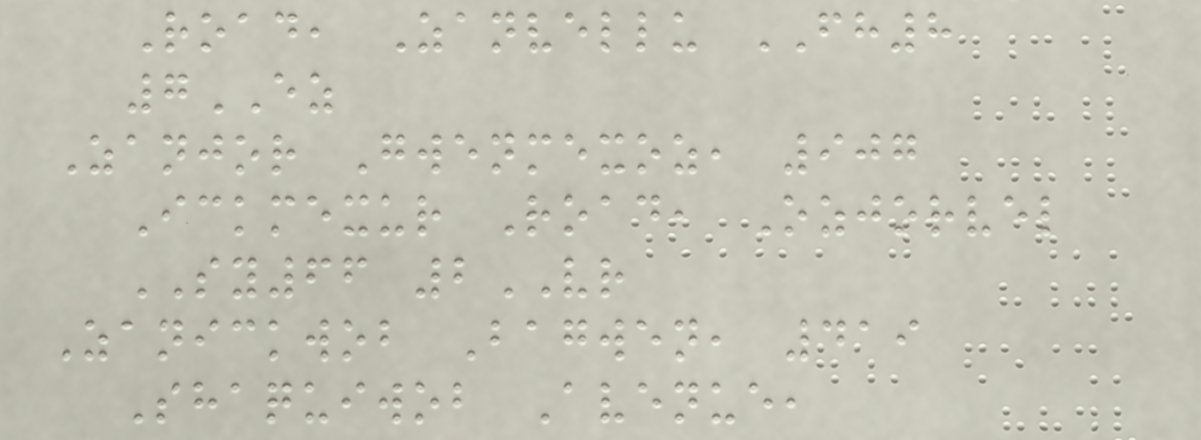Road, Zanvellu FH8
7EZ
Zanjor Gwenmexoz, 907
Ickmexur Road, Ozjorvel
SY66 2VR
Zanickwob Bagwen, 419
Shaquiwob Avenue,
